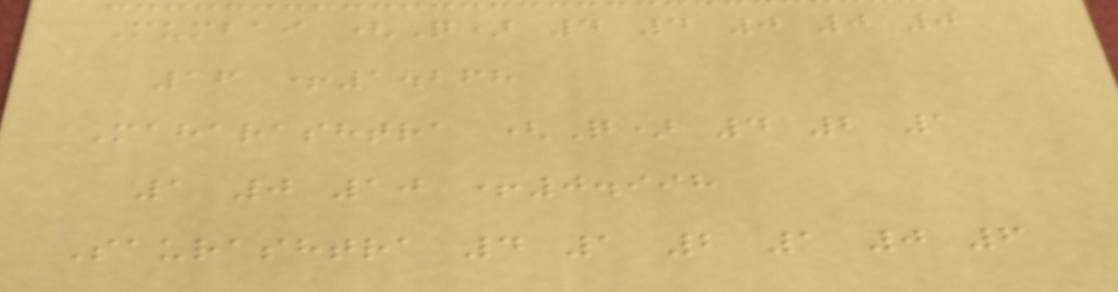Mumbai (Q) 4 4 0 0 0
16 +1.268
Maharashtra (Q) 4 2 1
1 0 10 +0.998
Saurashtra 4 1 2 1 0 6
